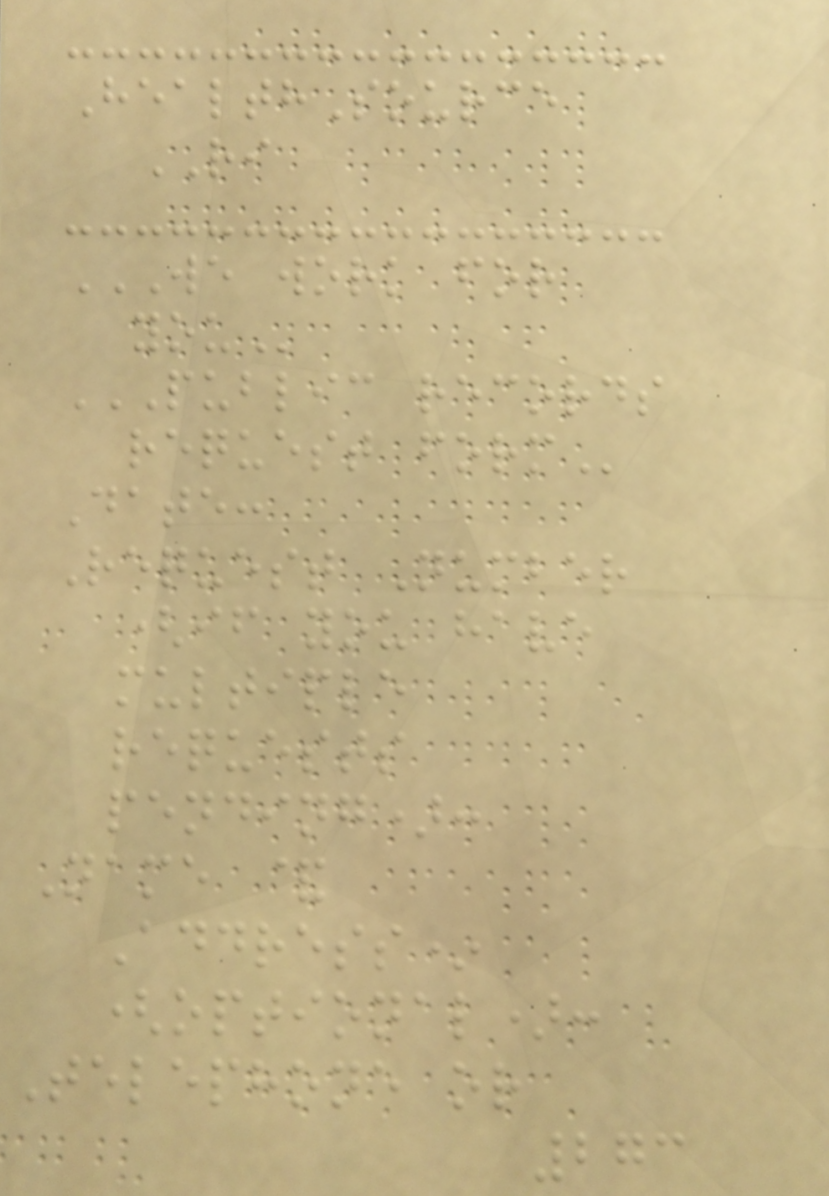HealthSource
RI
WE WORK FOR
YOU
PUBLIC RECORDS
REQUEST FORM
Date:
Request Number
(if you have
multiple
requests
pending):
Name &
Address*
(optional):
Telephone or
273
